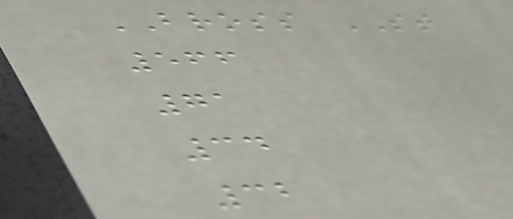BROSS ST
566
71
34
32
